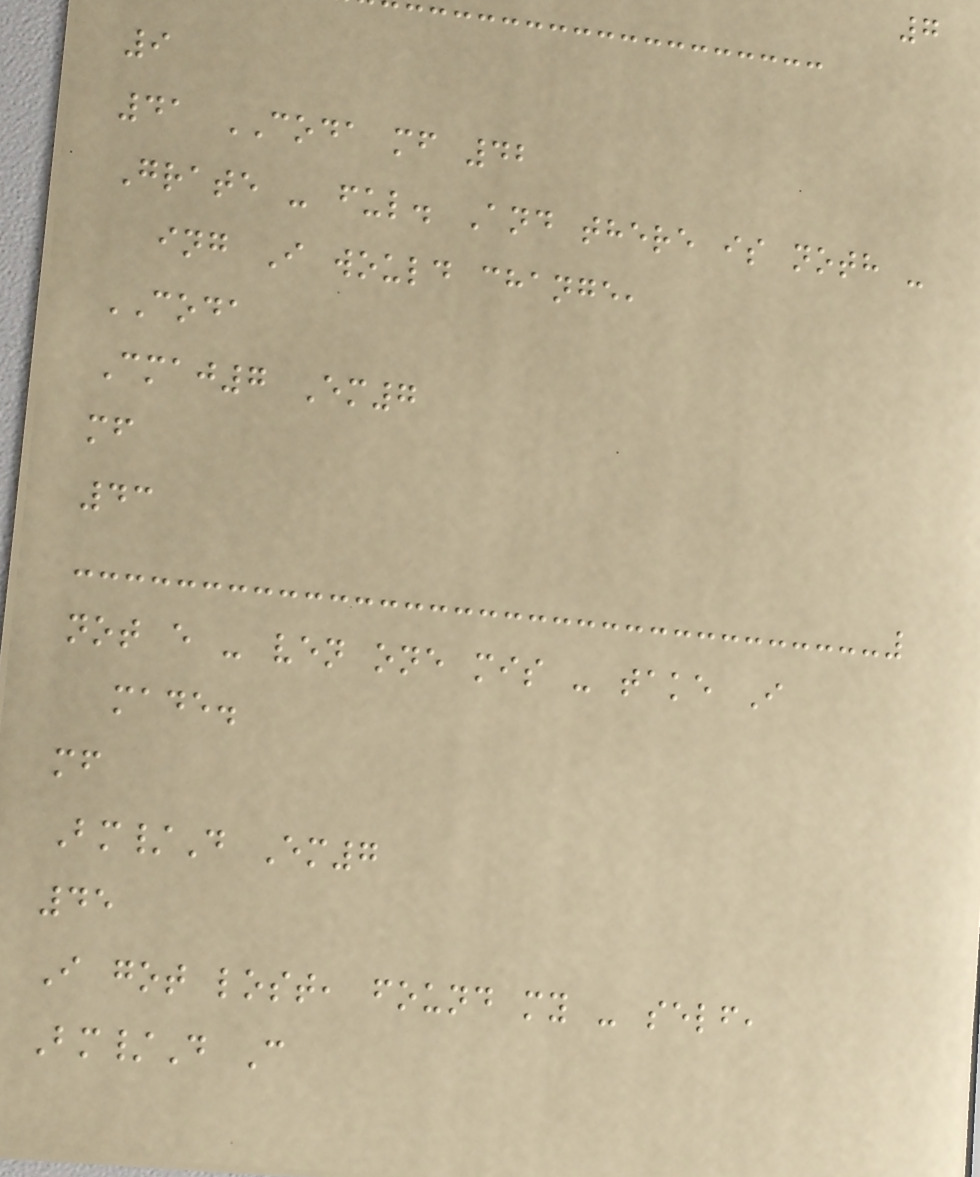7
9
41 CODA mf 42
Grate - ful. And there is noth -
ing I would change,
CODA
Cmaj7 Em7
mf
43
not e - ven one mis - take I
made.
mf
Bm/D Em7
45
I got lost, found my - self,
Bm/D C
